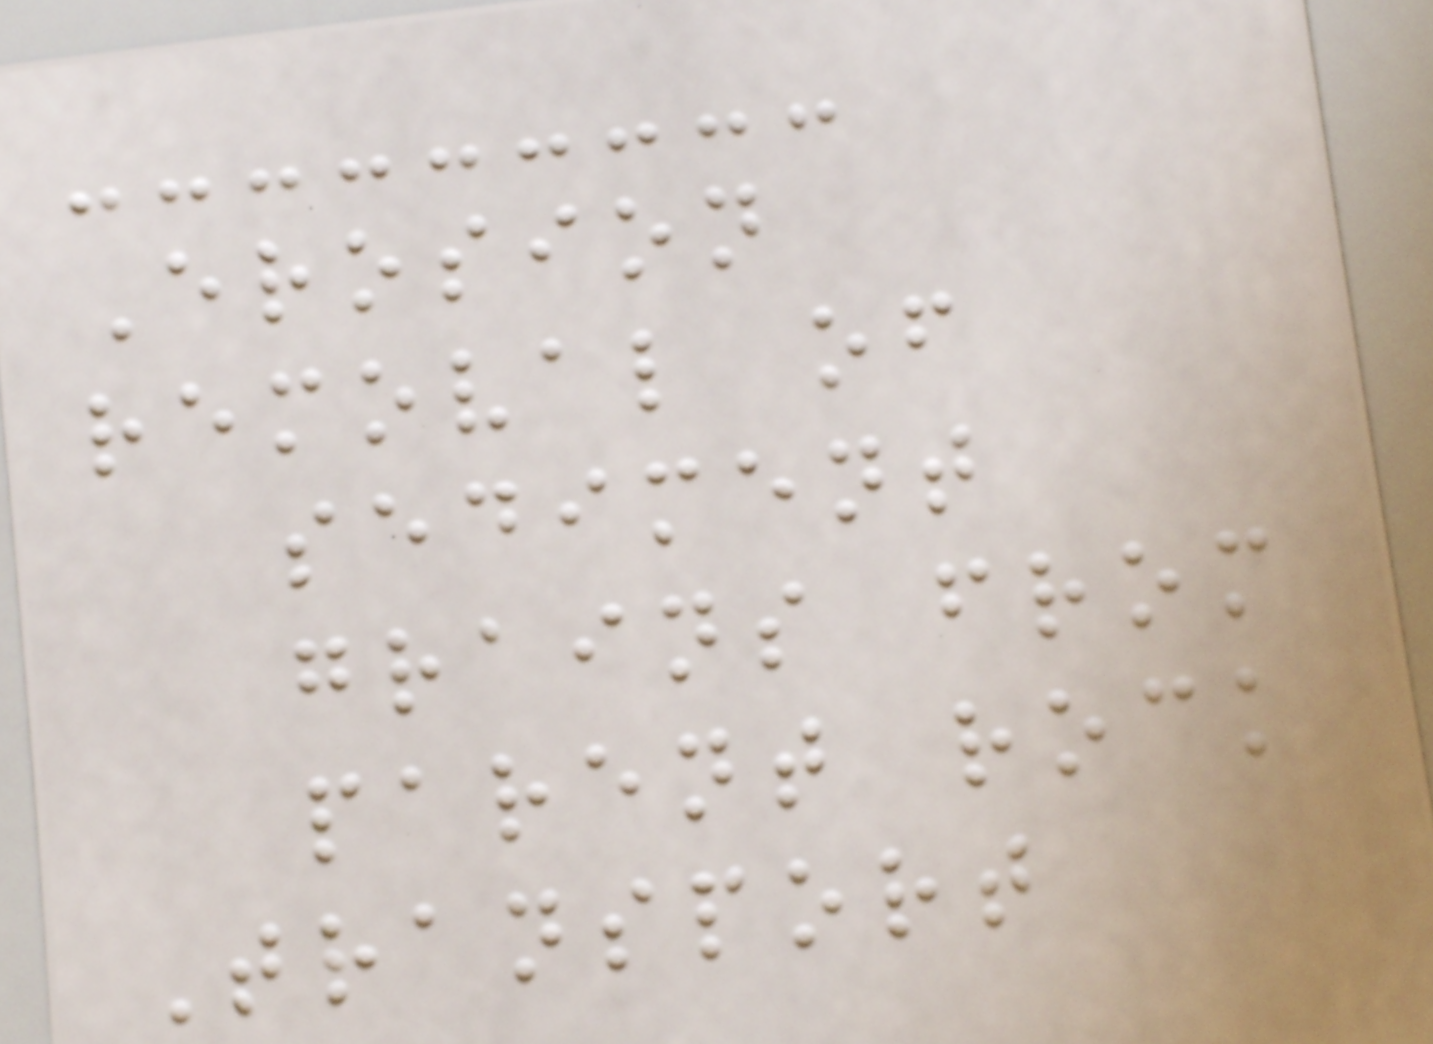Erosion
removal of
sediment
grains from
parent rock
Transport
